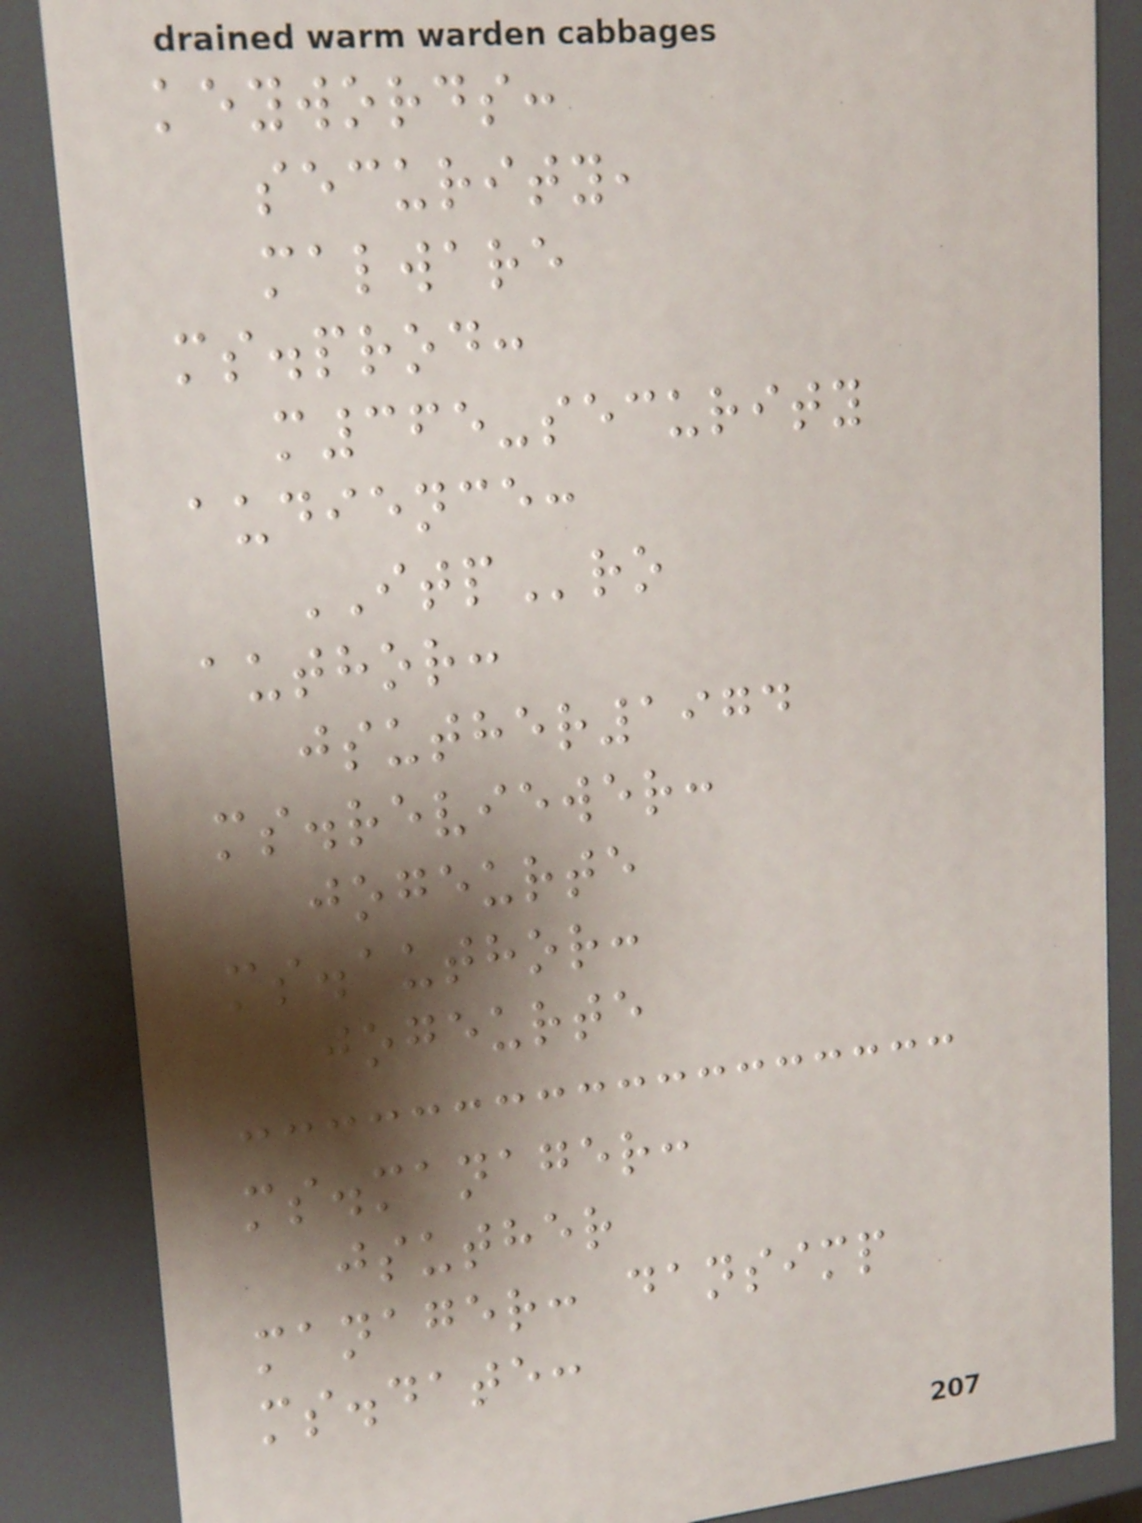keywords:
security,
malware
ms.prod:
m365-security
audience:
ITPro
author:
jsuther1974
ms.reviewer:
jogeurte
ms.author:
jogeurte
ms.manager:
jsuther
manager: dansimp
ms.date:
